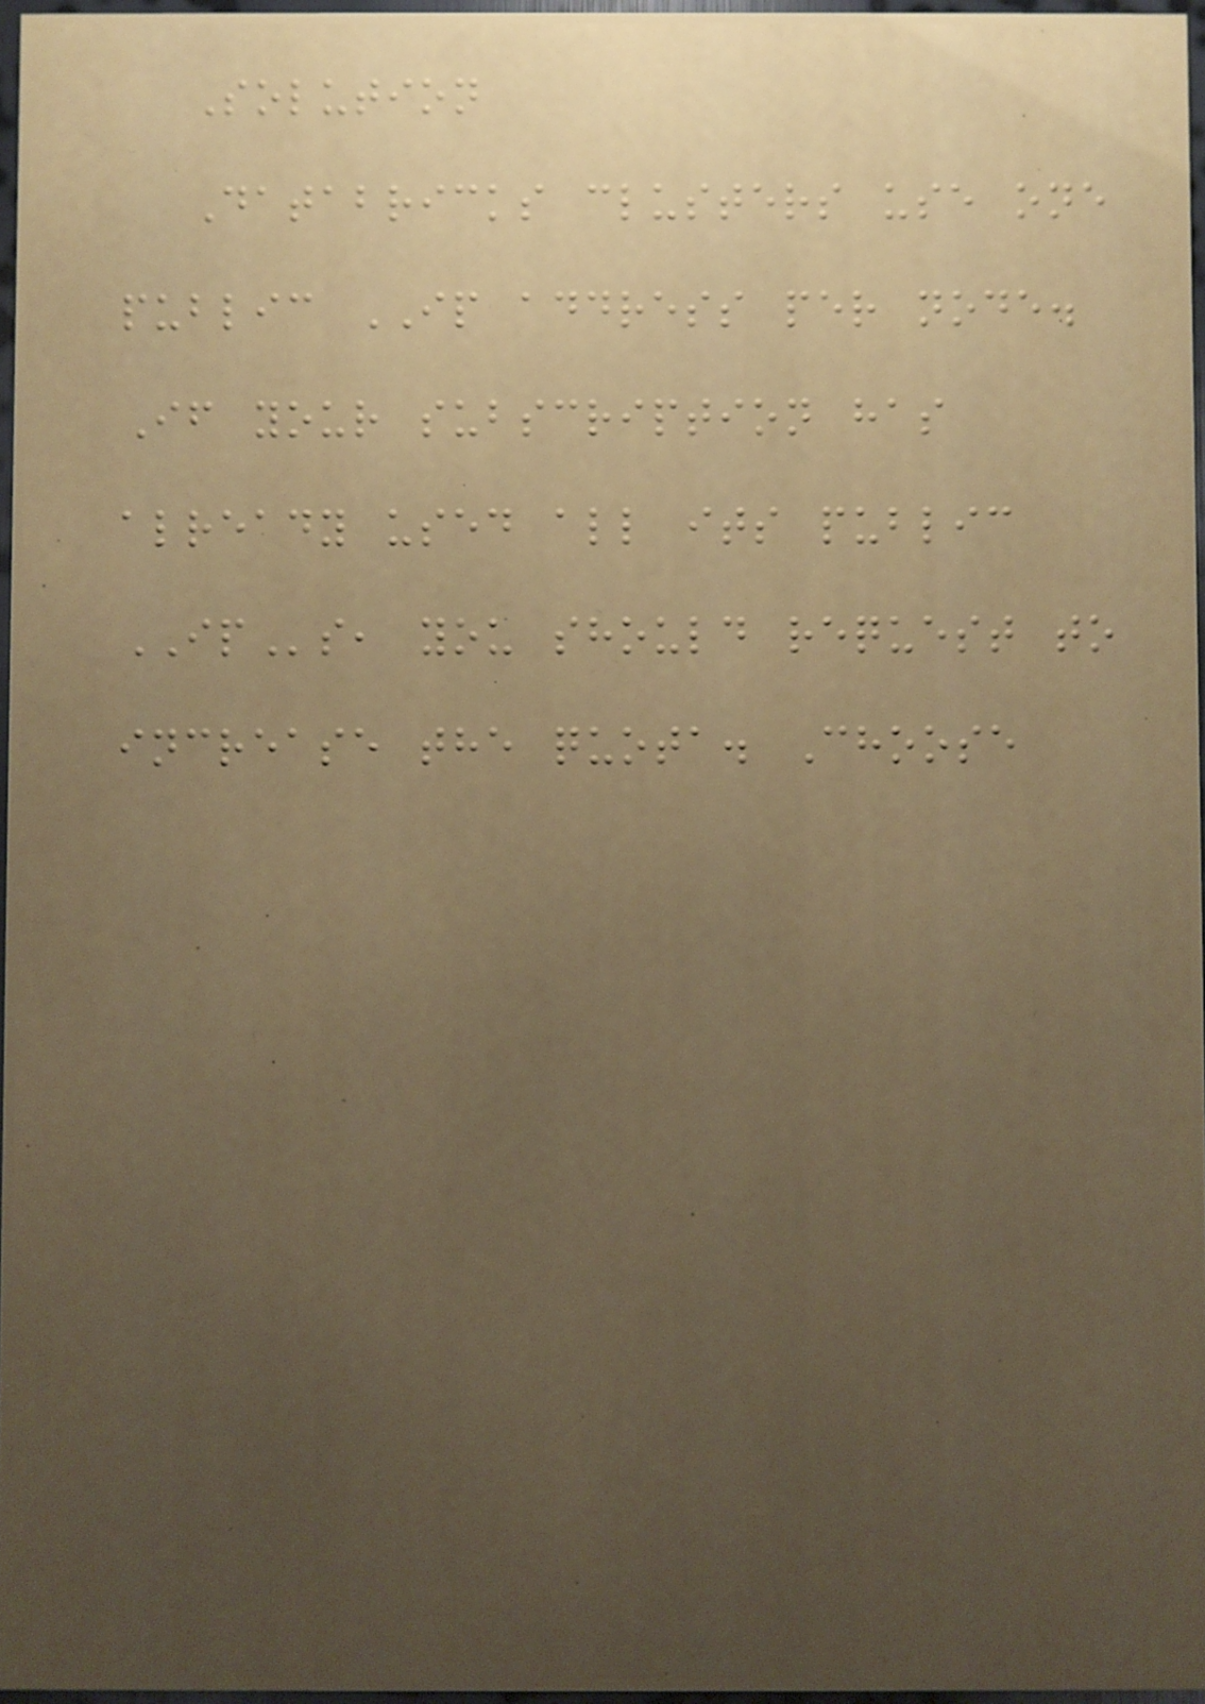Solution
Databricks clusters use one
public IP address per node.
If your subscription has
already used all its public
IPs, you should request to
increase the quota. Choose
